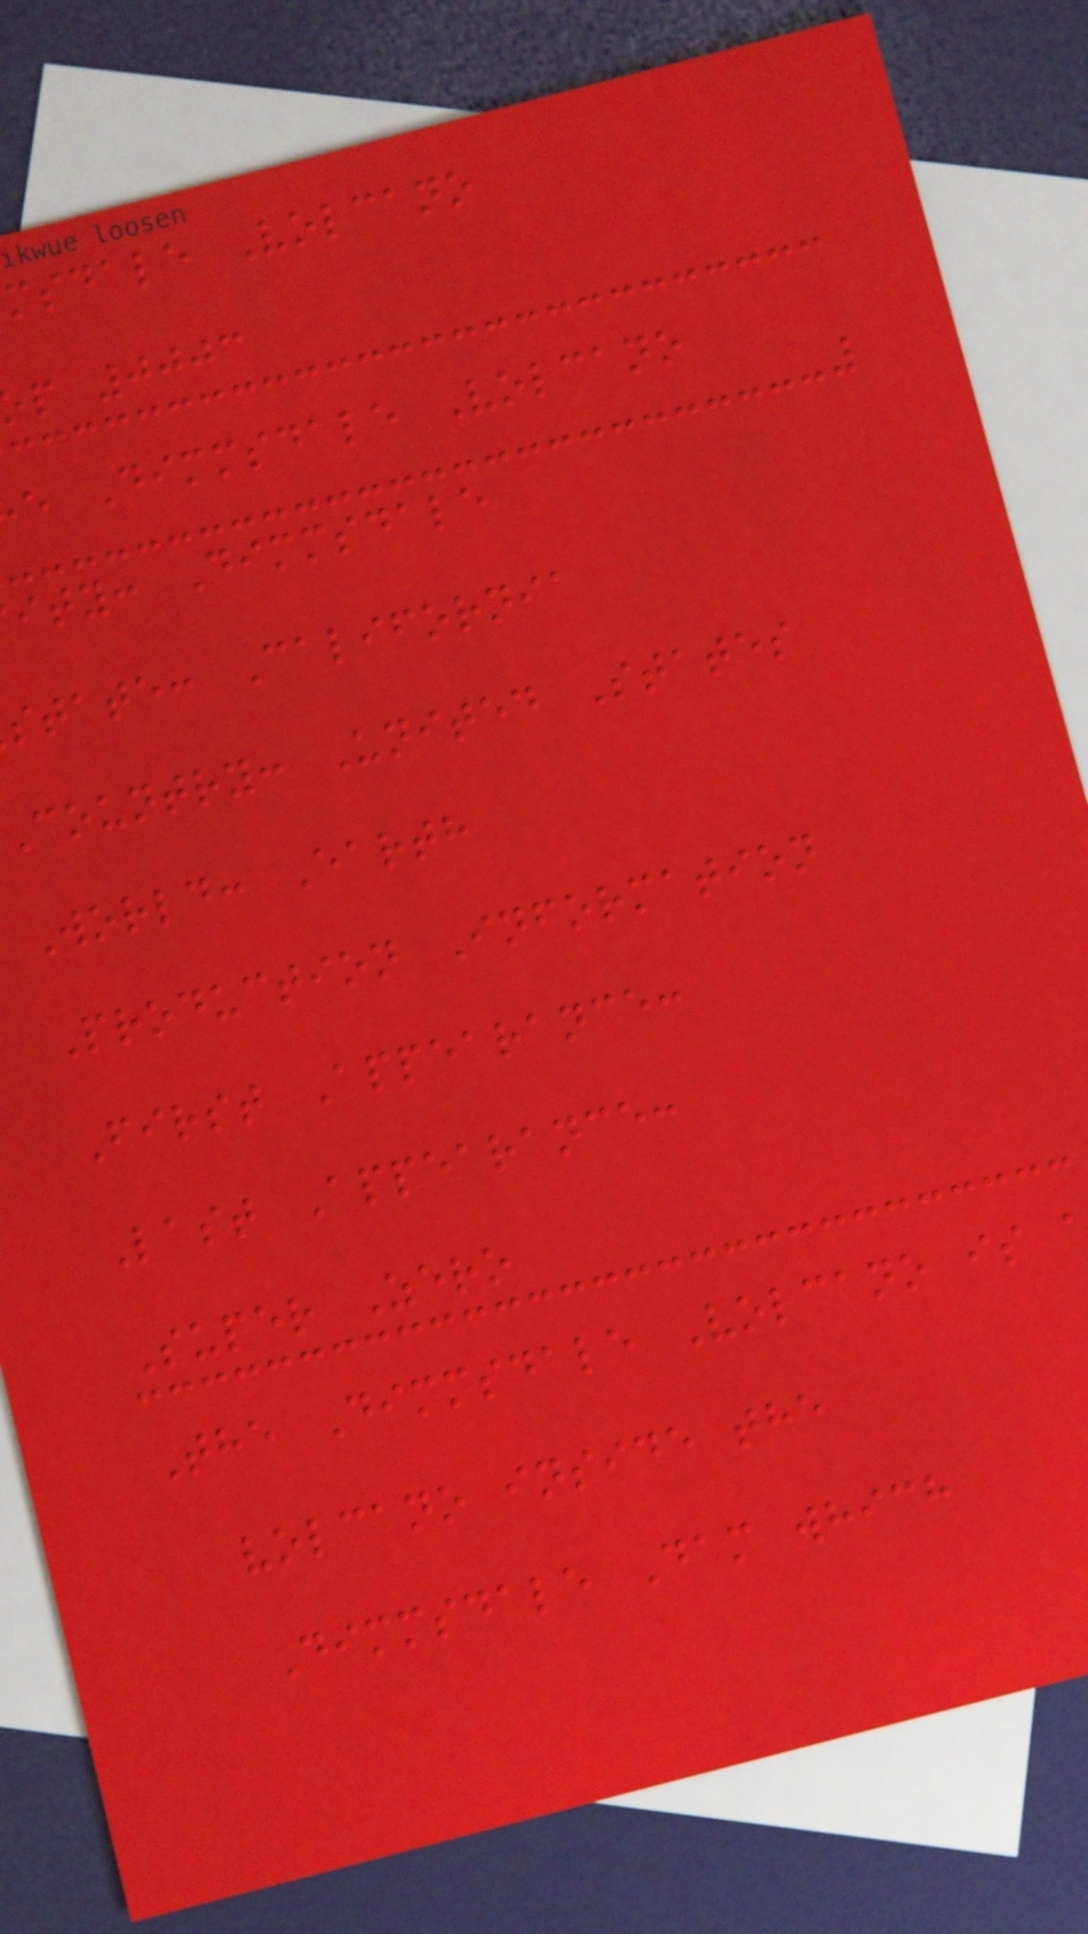msdale Volcano
p 0003
e Dimmsdale Volcano
ity: Dimmsdale
state: California
country: United States
World: Earth
Production Information
First Appearance:
Last Appearance:
Super Zero
The Dimmsdale Volcano is
volcano inside the
Dimmsdale Dam which
